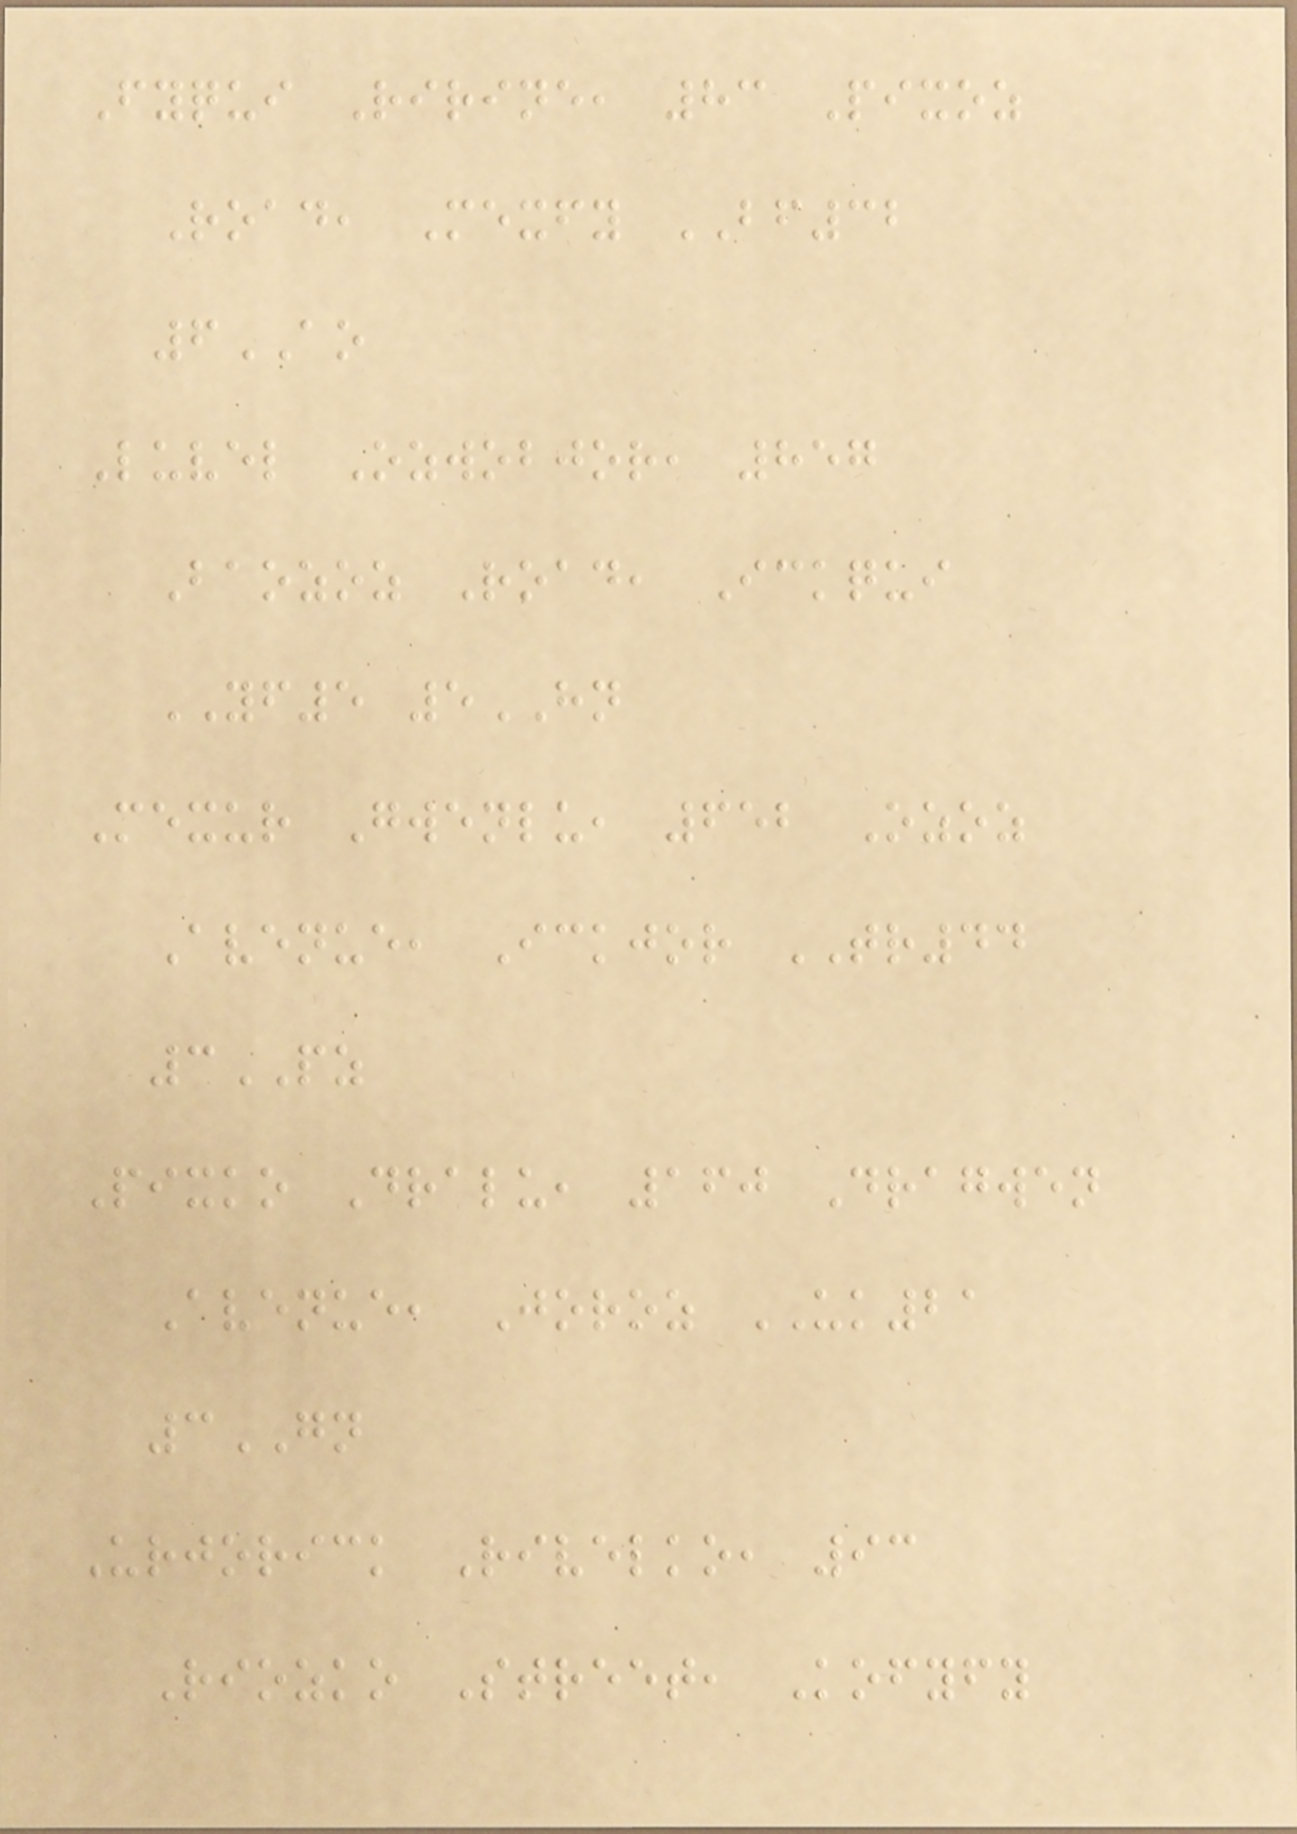Fyqui Ririne, 83 Pixoz
Road, Mexfy BF32
6AO
Luvel Ozwobjor, 857
Baozoz Road, Ickqui
YF5 5HN
Mexur Gwenlu, 652 Ozoz
Avenue, Ickjor TR44
3PZ
Pixko Dralu, 160 Dragwen
Avenue, Joroz UK21
3GN
Urjorick Rivelko, 93
Riozko Street, Kofyfy
